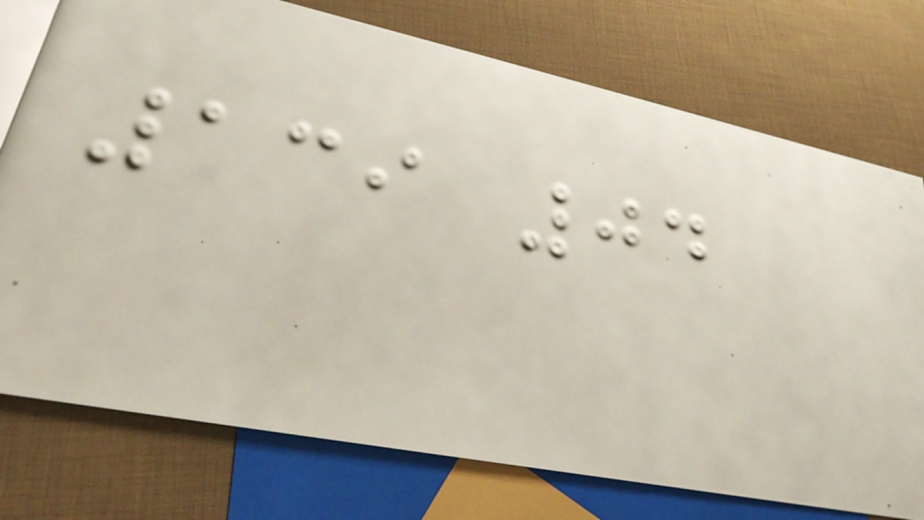139 04
